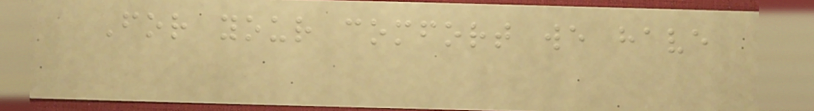For your comfort we have
